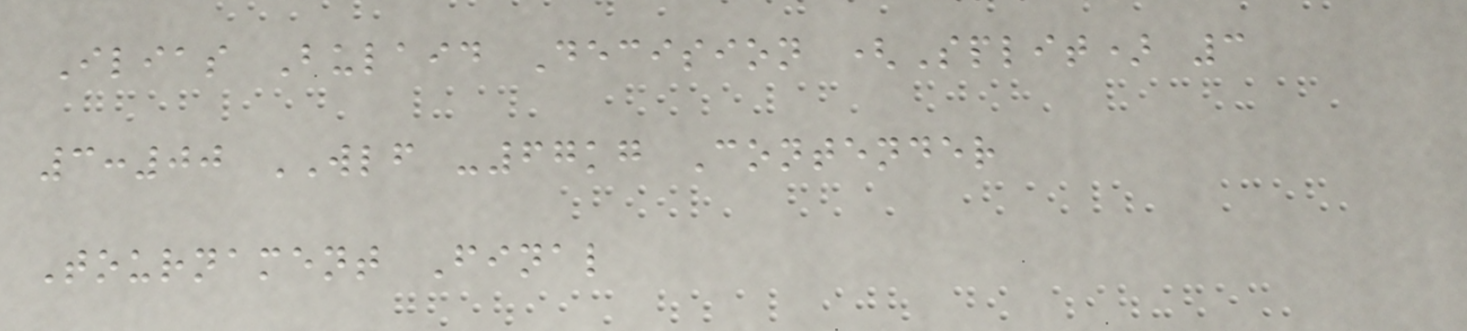Ilias Bulaid Decision (Split) 3
3:00 WLF -67kg Contender
Tournament Final
